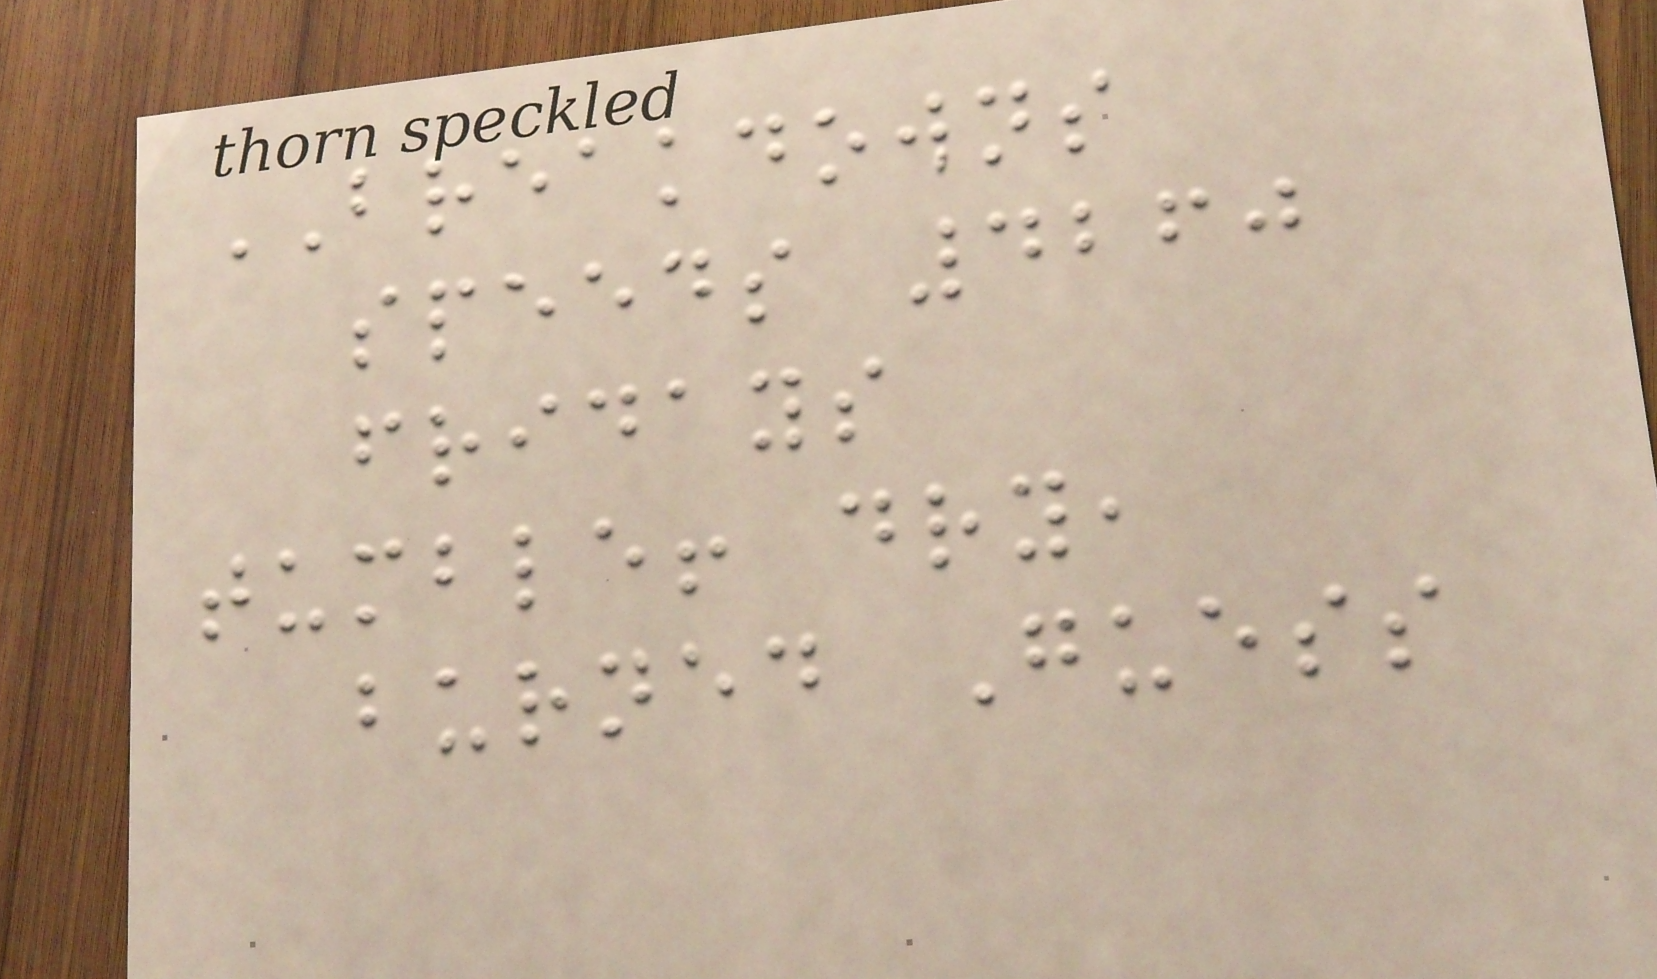BREAKDOWNS
speeds 4260
fridays
tumble! dry,
burned Guess
